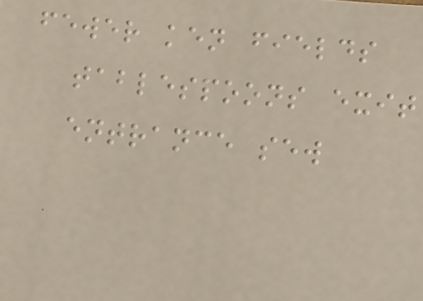fewer ken fields
tablespoons exit
entrance sew
